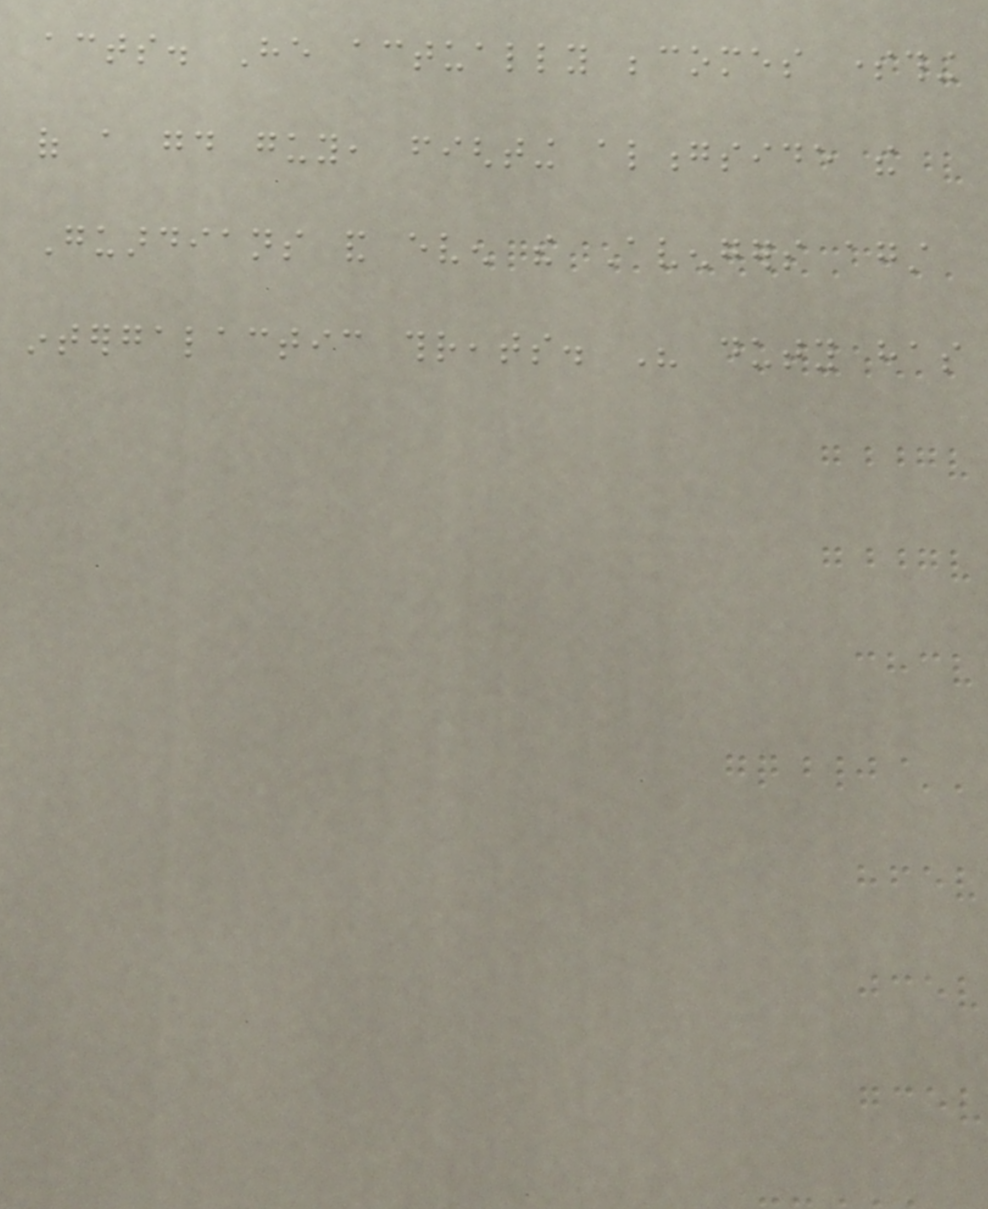acts. He actually becomes something
of a good guy, fighting alongside the
Guardians and even the Avengers against
intergalactic threats. His duty has
